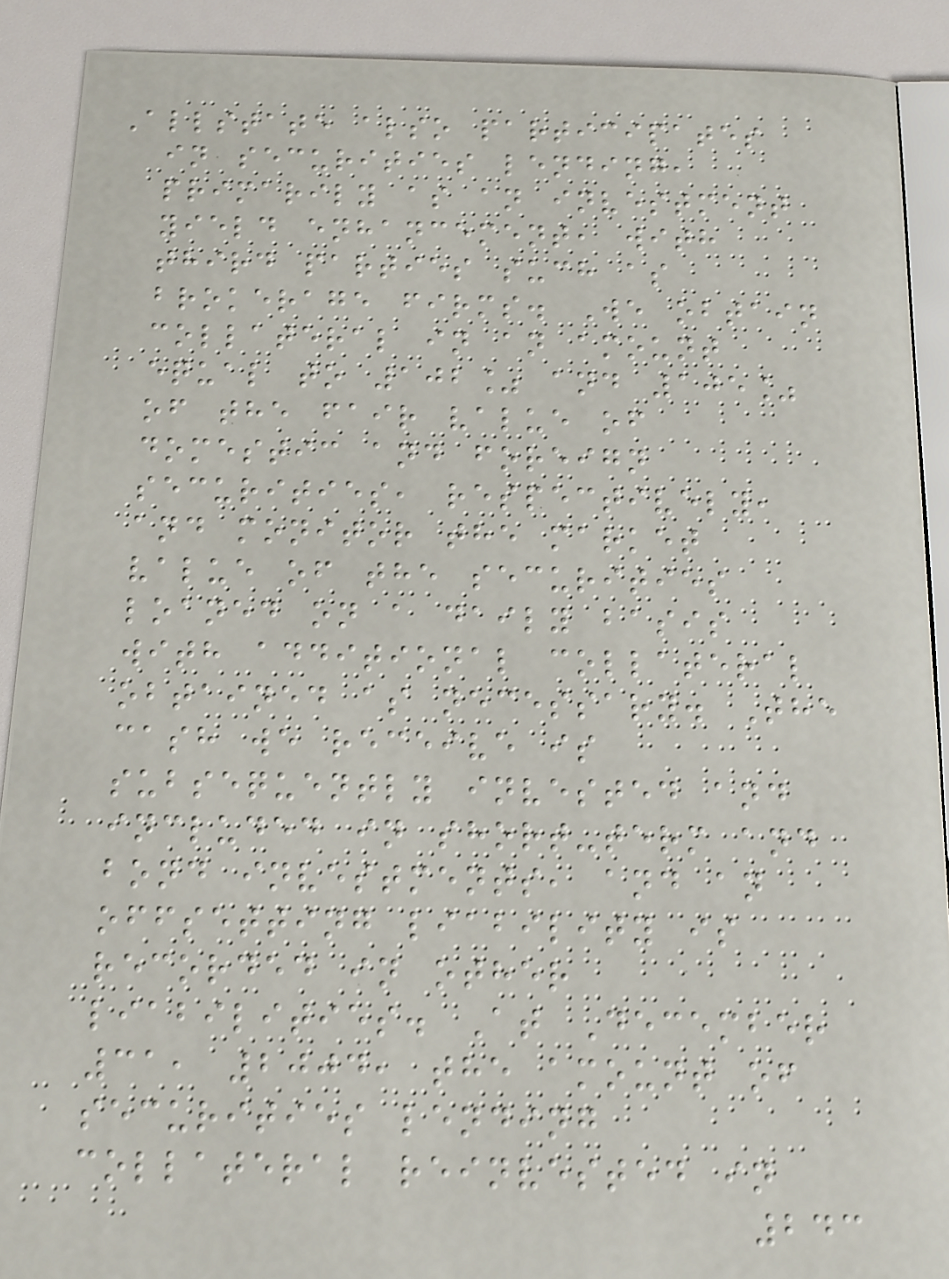Allstate also participates
in securities lending,
primarily as an investment
yield enhancement, with
third parties such as
brokerage firms. We obtain
collateral in an amount
equal to 102% and 105%
of the fair value of
domestic and foreign
securities, respectively,
and monitor the market
value of the securities
loaned on a daily basis
with additional collateral
obtained as necessary. The
cash we receive is
subsequently invested and
included in short-term and
bond investments, and an
offsetting liability is
recorded in other
liabilities. At December
31, 2004, the amount of
securities lending
collateral reinvested in
243
